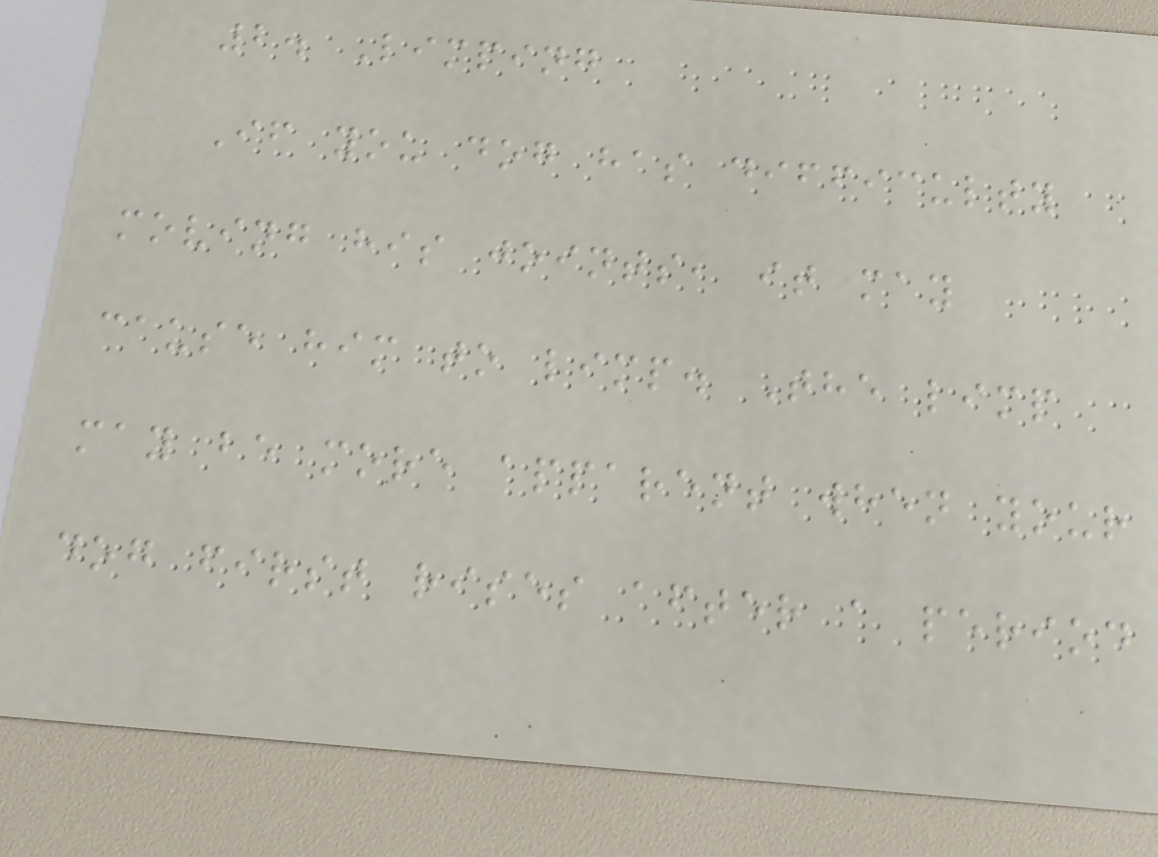2. Limping
If you dog has difficulty
moving his joints, it may
cause him to limp. The limp
may be more apparent when your
dog first rises after a period
